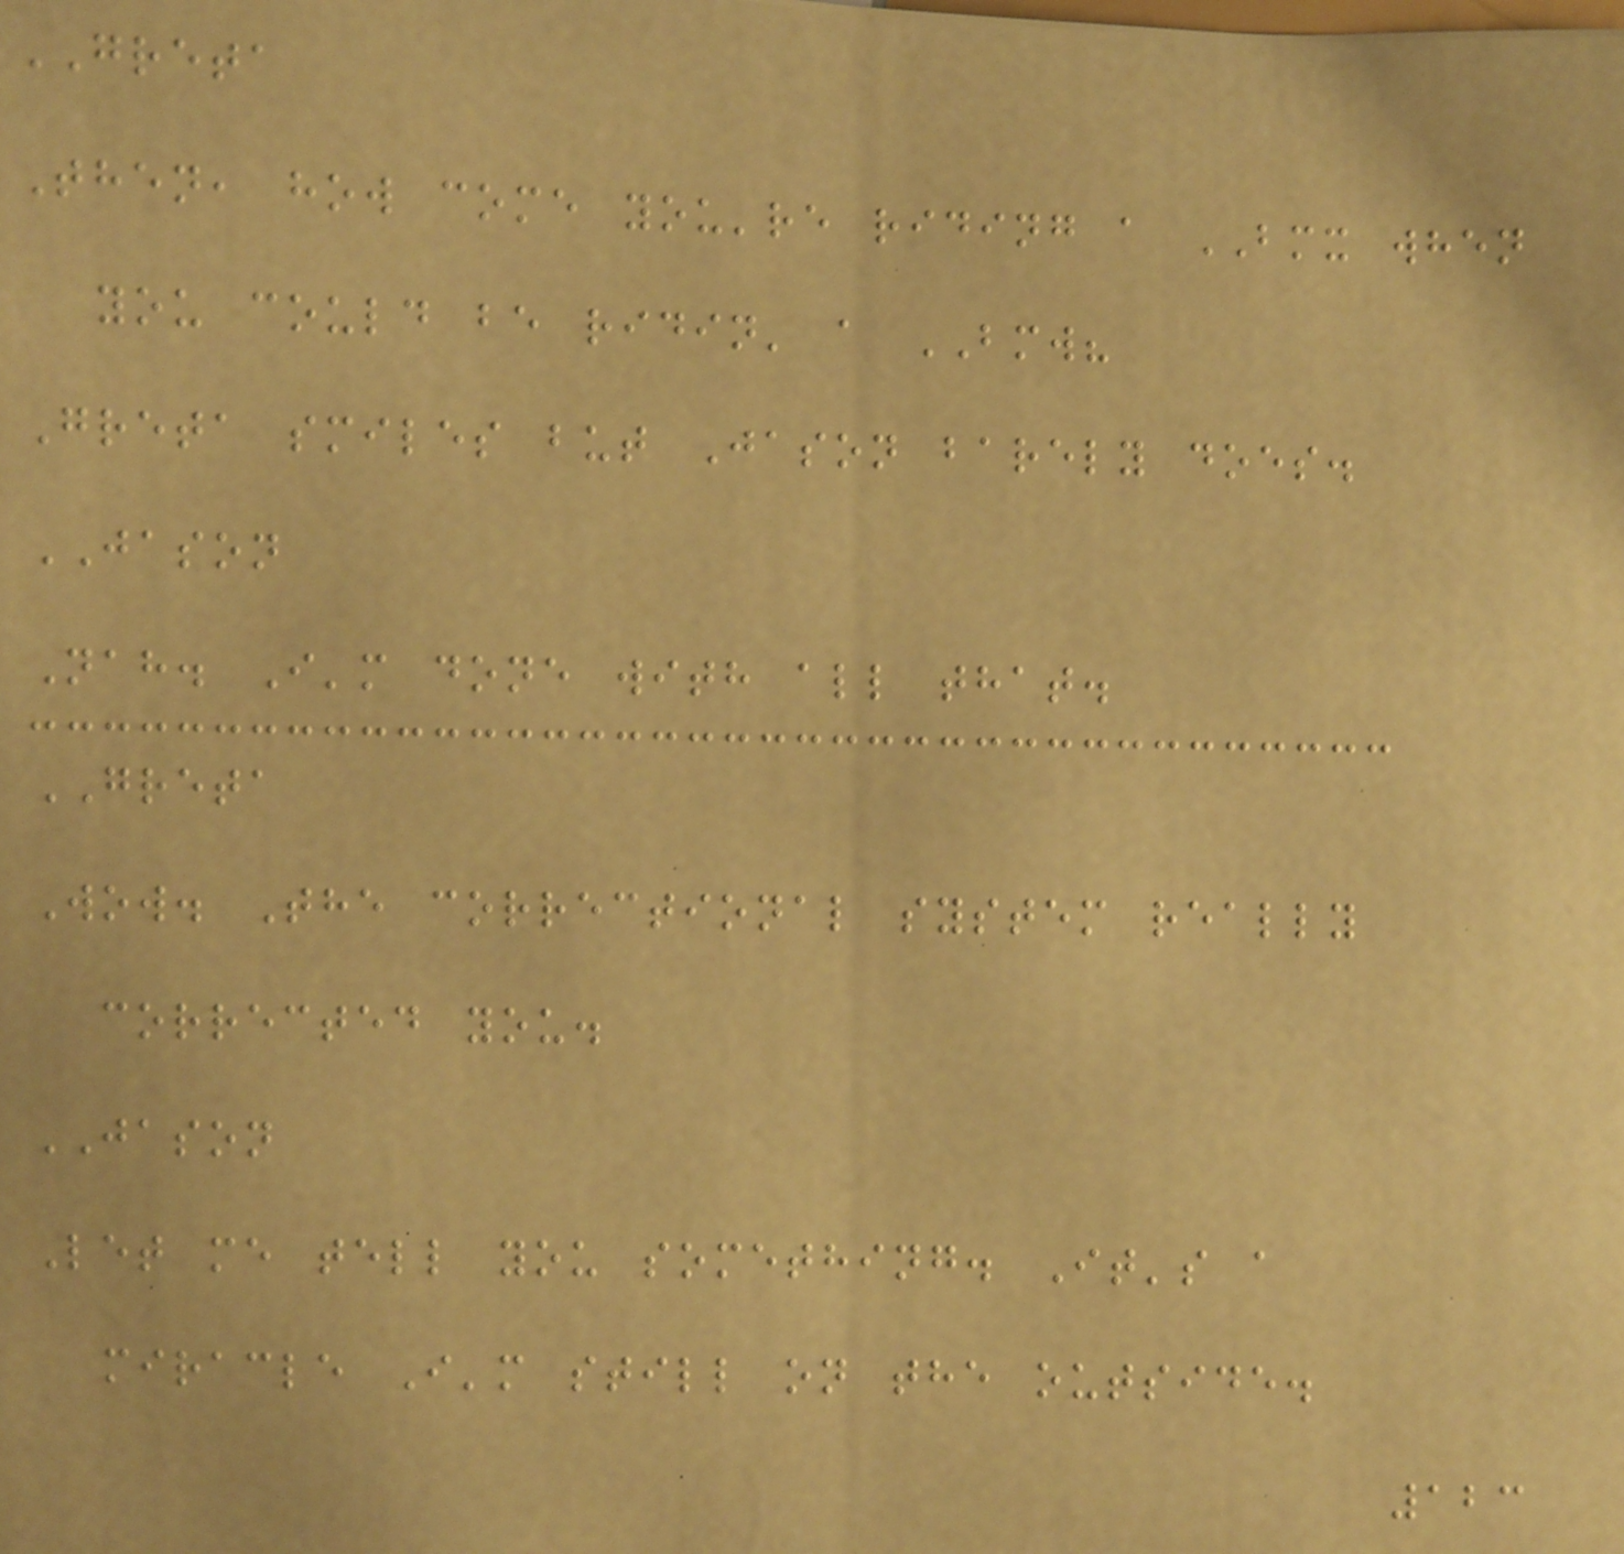GRETA
Then, how come you're riding a BMX when
you could be ridin' a BMW?
Greta smiles but Jason barely does.
JASON
Nah. I'm done with all that.
GRETA
Wow. The correctional system really
corrected you.
JASON
Let me tell you something. It's a
miracle I'm still on the outside.
123
